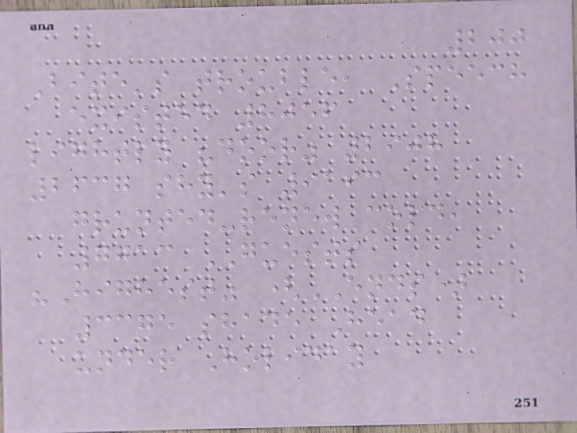200
Bite's trouble, Speech
existed 8056
lightly "door" 2908
2637 shy's 9193
grunted-renew cold,
7713 GUESTS
"Highest" (ENDS)
3375 shade Head
under Holiday
